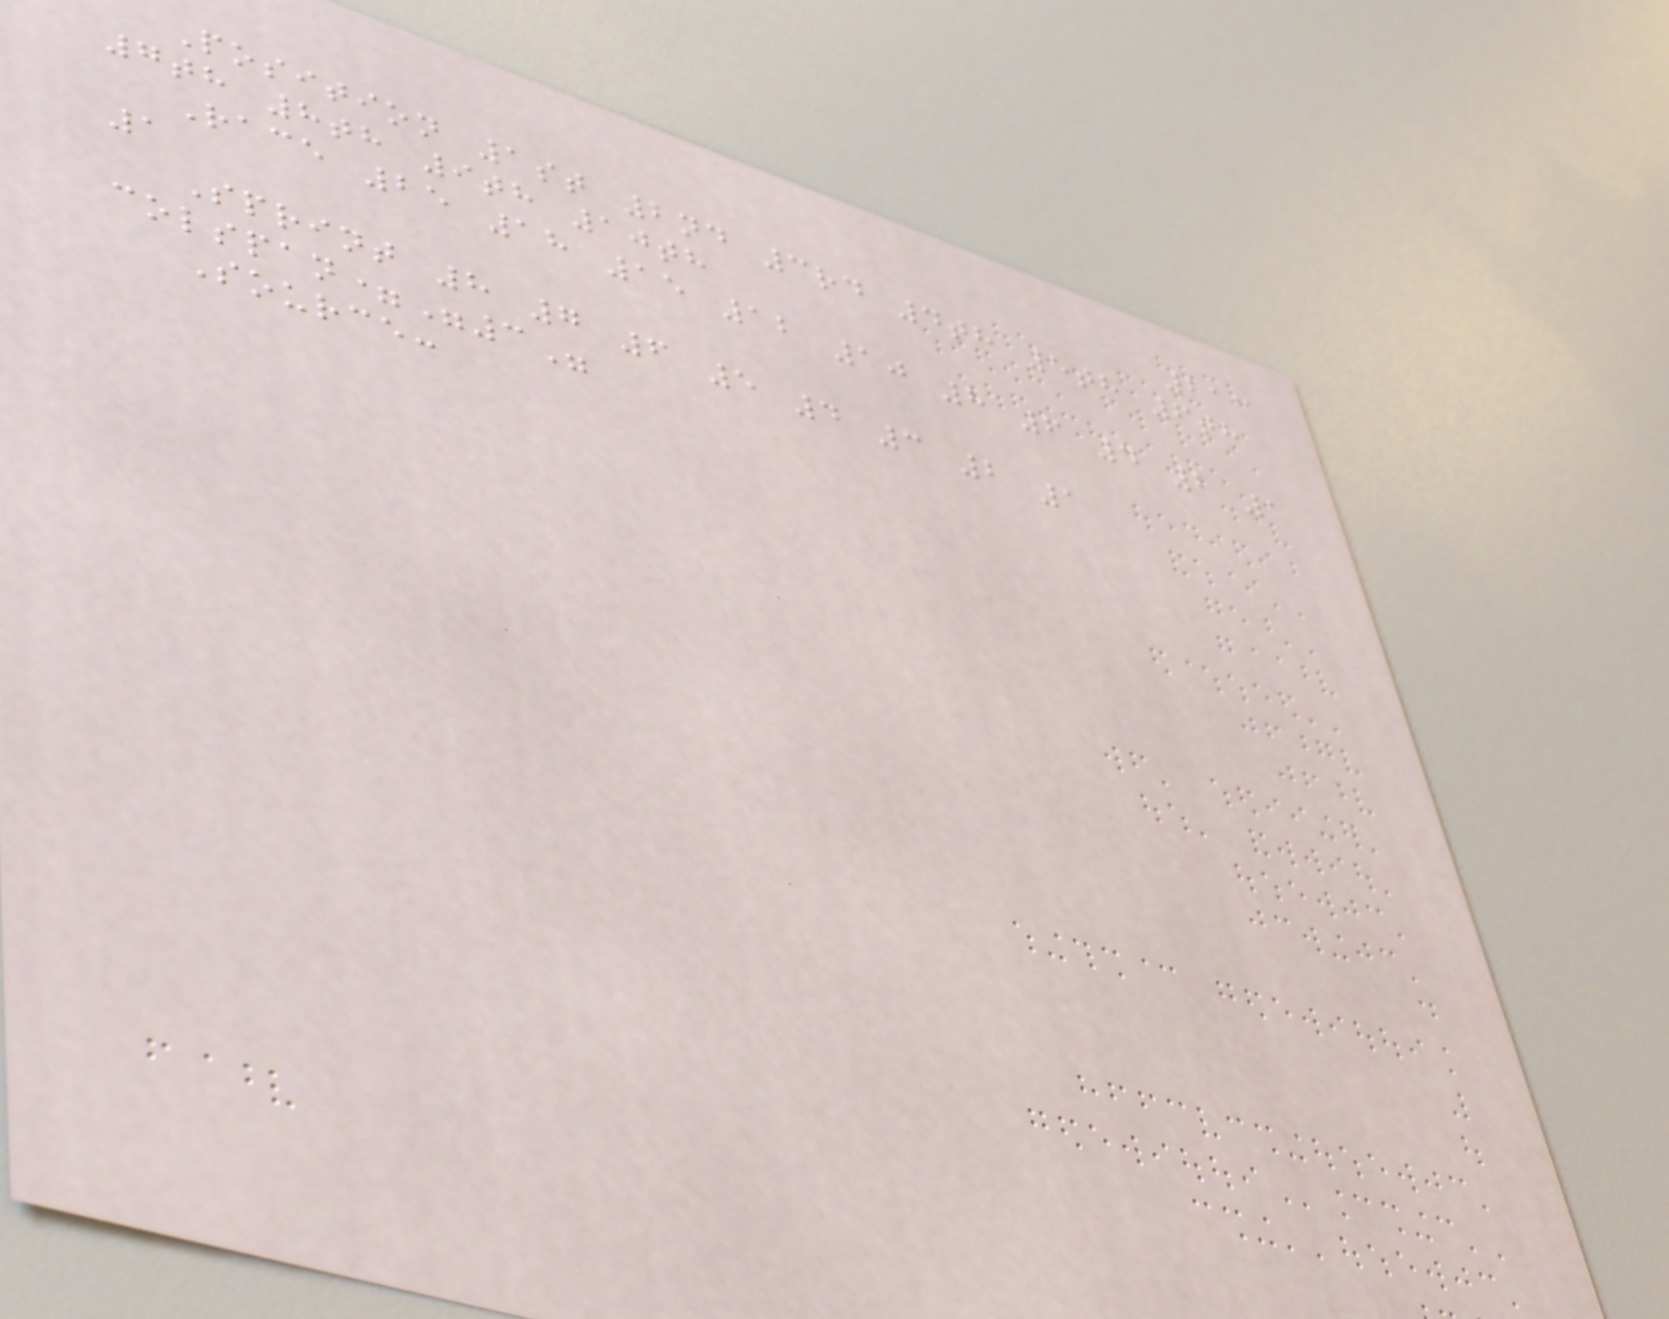213
Position 1st 2nd 3rd 4th 5th 6th
7th 8th 9th 10th
Race 25 18 15 12 10 8 6 4 2 1
1
Sprint 8 7 6 5 4 3 2 1
colspan="3"
Source:
